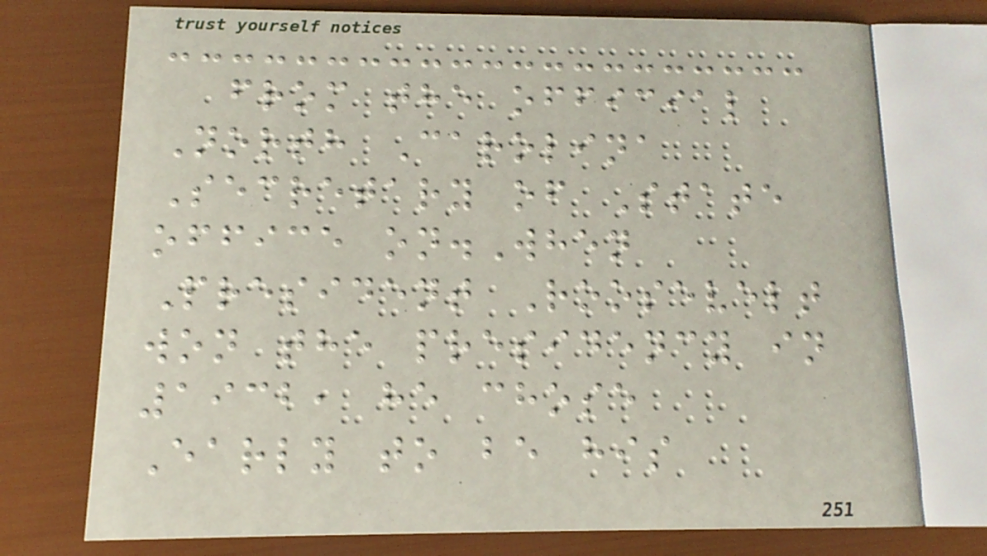from the official
North Carolina
Secretary of State
office on.When
President Roosevelt
won the presidency in
1932, he chose
Early to be his
